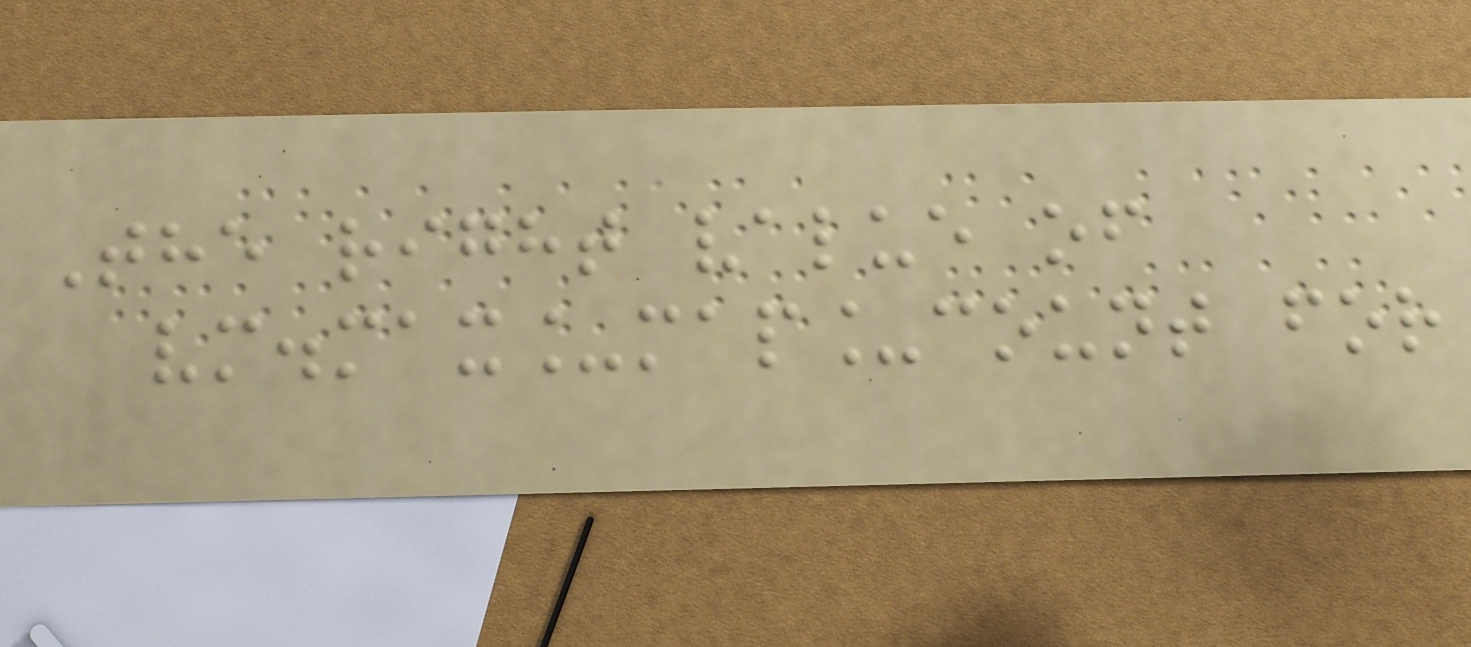The right value of
vm.max_map_count for
